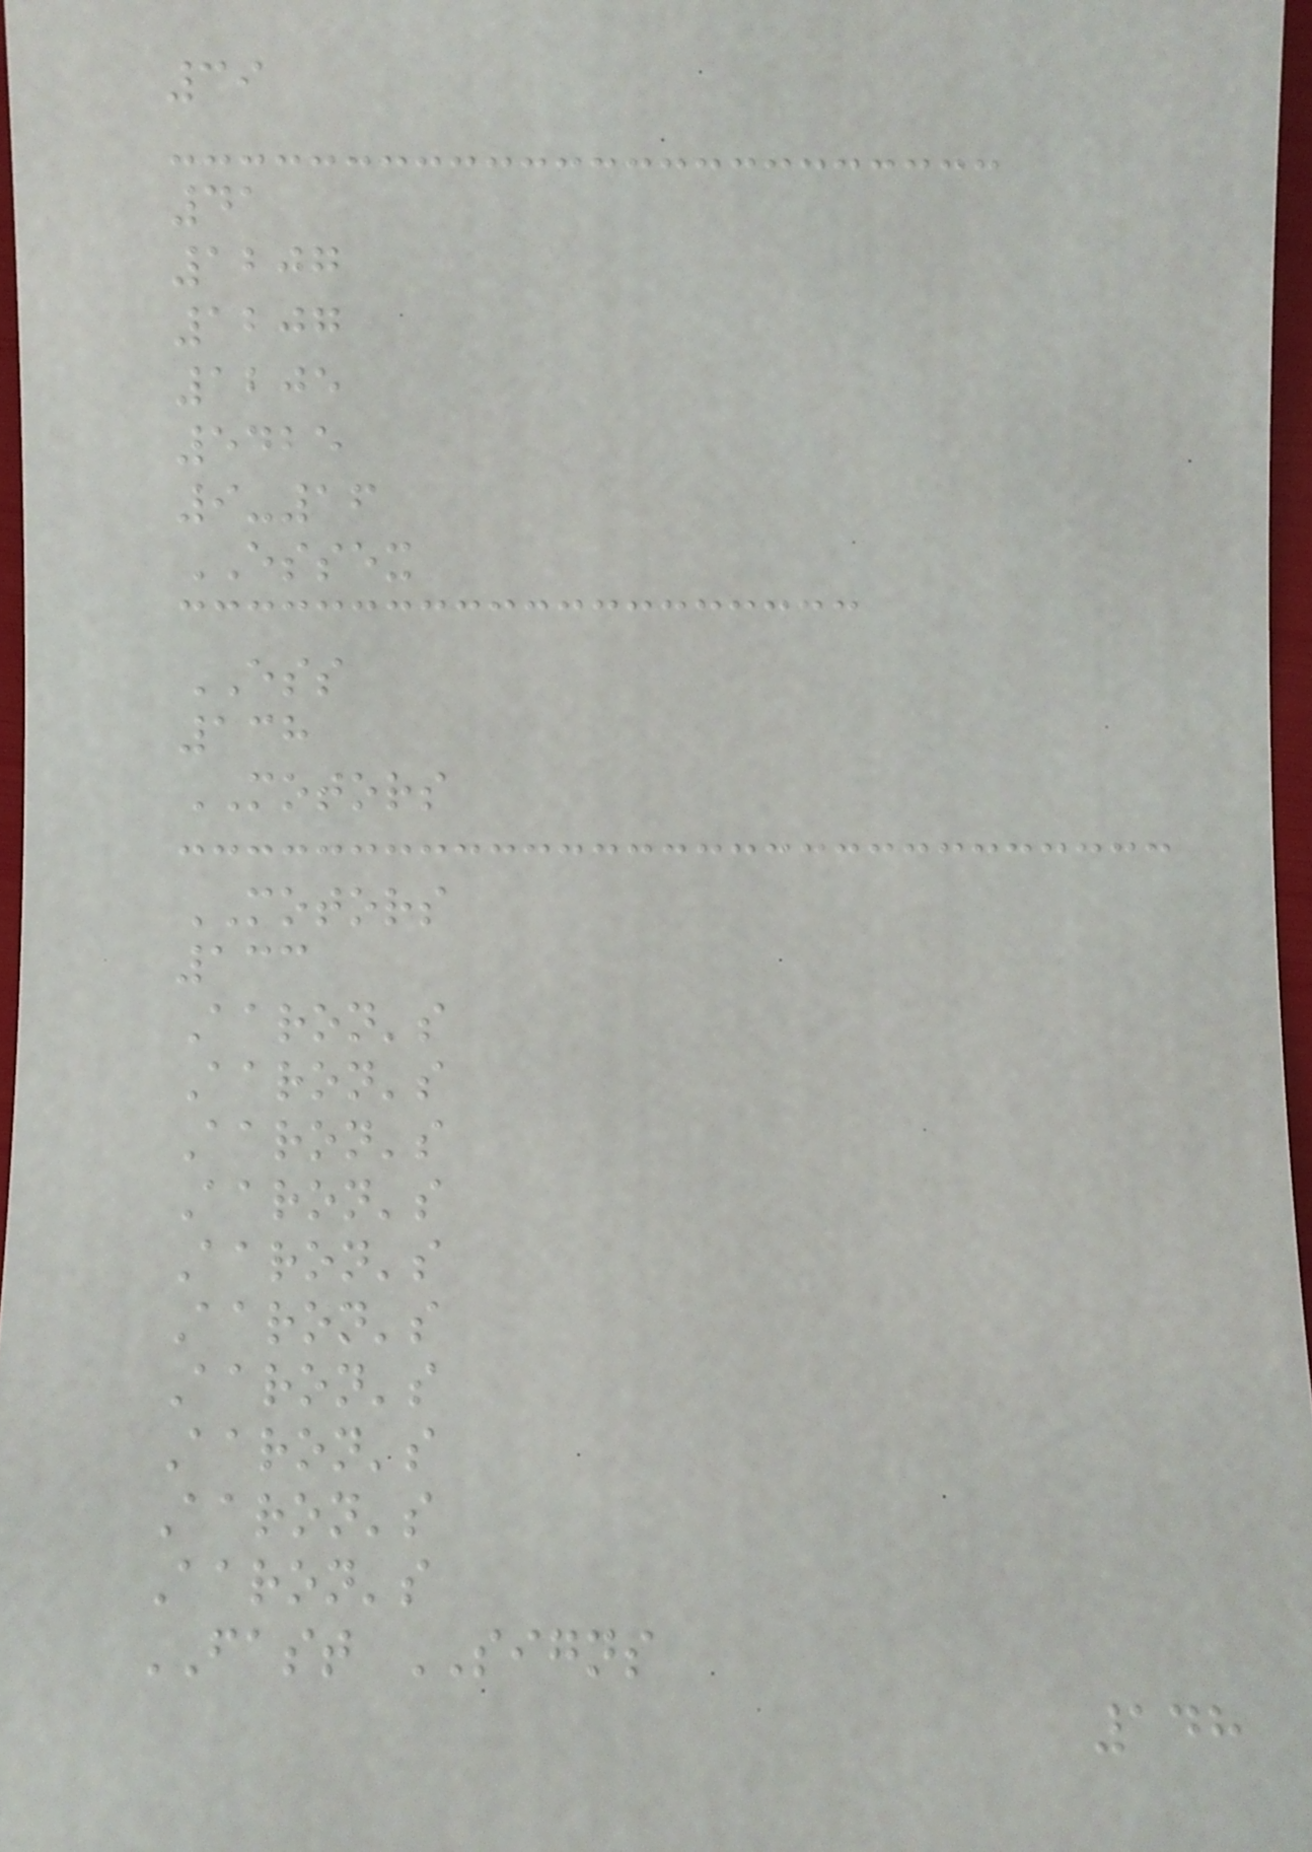39
41
1207
1207
1205
5425
9-16
ESSEX
ESS
138
MOTORS
MOTORS
133
Aaron's
Aaron's
Aaron's
Aaron's
Aaron's
Aaron's
Aaron's
Aaron's
Aaron's
Aaron's
FAST SIGNS
148
